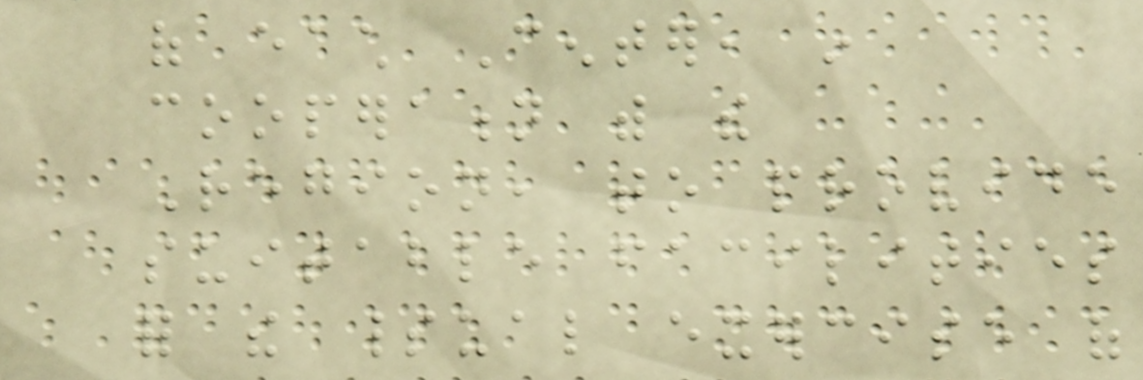of each Center, in
cooperation with the
Region, to provide
suitable facilities
for the spiritual exercise of
